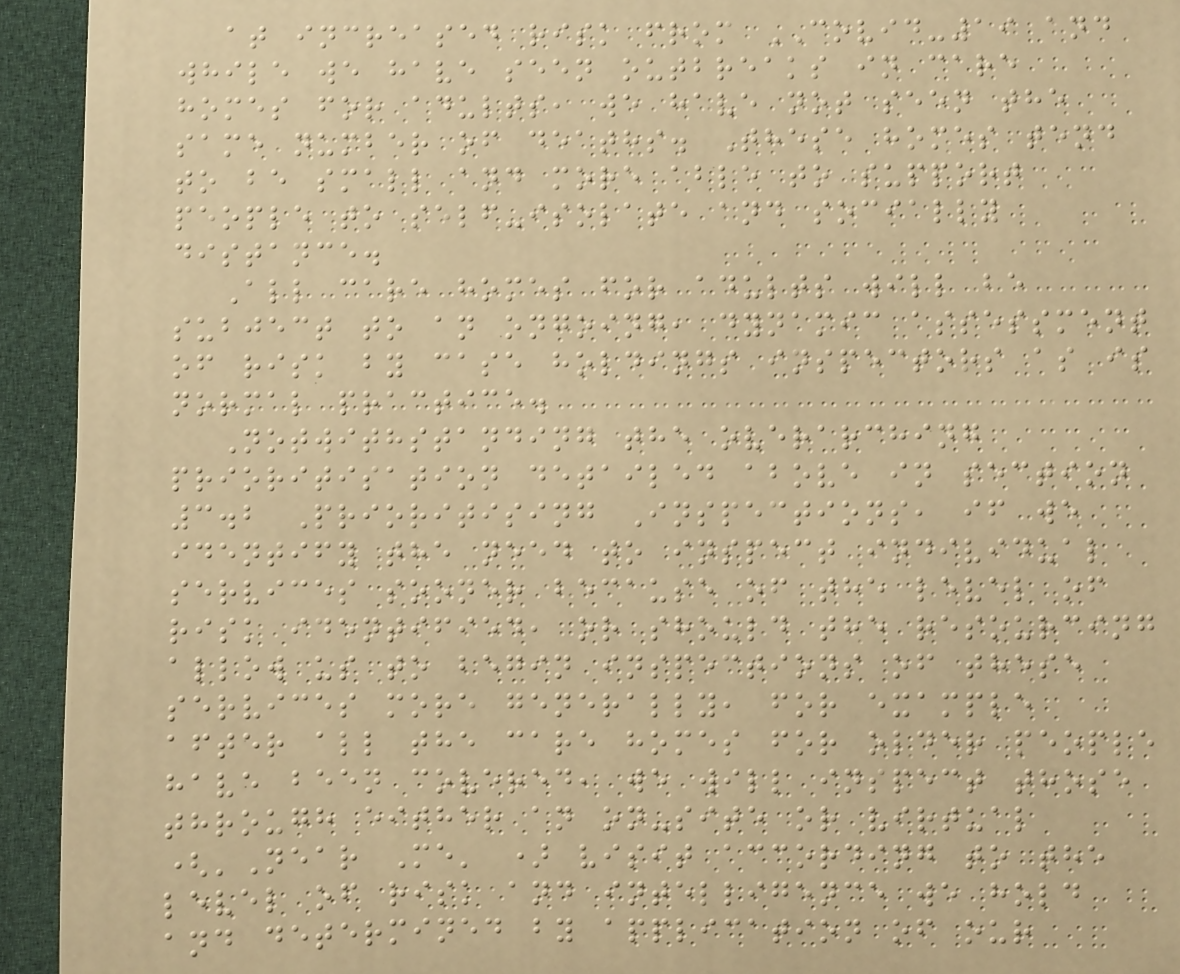at increased risk from COVID-19 and
while we have seen outbreaks in care
homes for adults, we have not seen the
same number of deaths. These homes tend
to be small and more able to support
people to self-isolate and socially
distance.
All care homes for adults will be
subject to an ongoing, dynamic assessment
of risk by case holdings inspectors as is
normal practice.
Notwithstanding the overarching
prioritisation detailed above in section
3.2 Prioritising Inspections, if we
identify the need to inspect individual
services sooner because of the level of
risk identified, or should the resourcing
allow us to begin inspections of these
services more generally, for example
after all the care homes for older people
have been covered, we will inspect those
through either an on-site or virtual
('Near Me' ) visit according to the
level of risk and intelligence we hold
and determined by application of our
